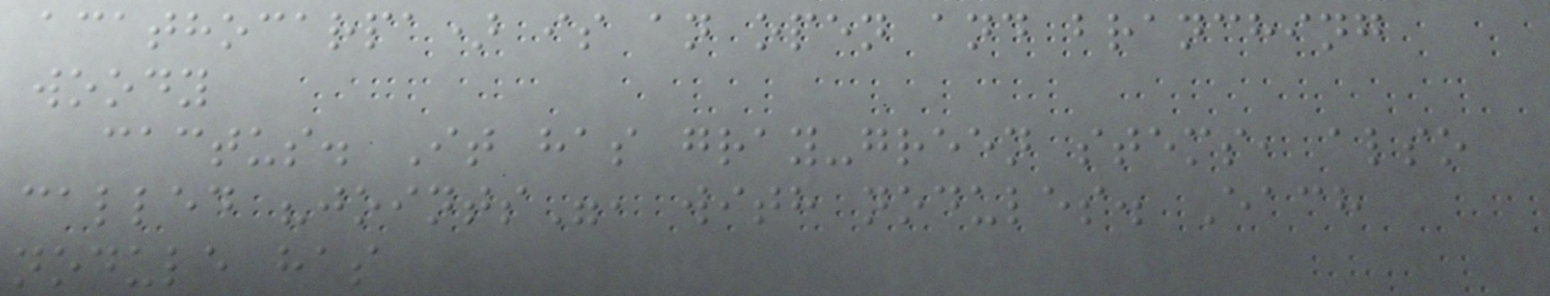acathocarpa) is an open and branching
woody
cactus. It has gray-green stems, also
called "joints", with nodules. Each
nodule has
